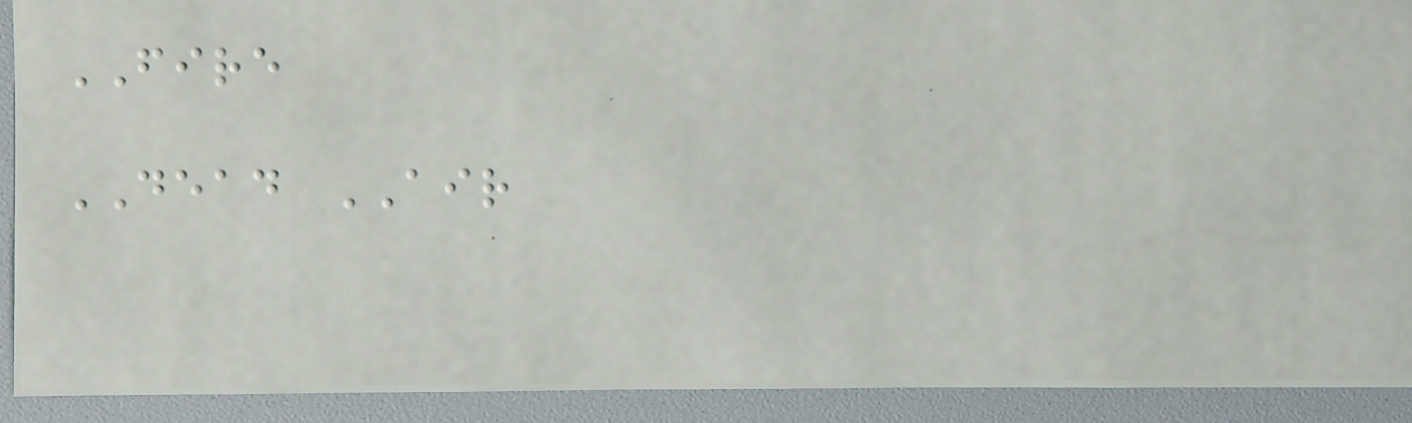FIRE
DEAD AIR
